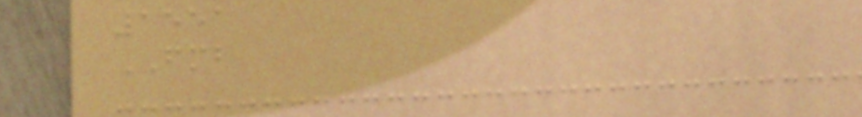1551
FMB
